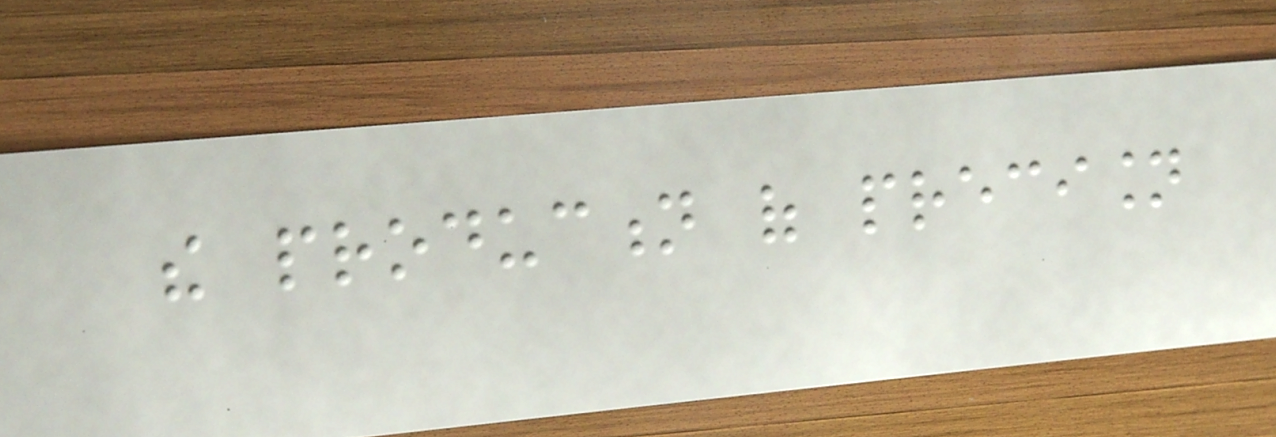the production of precision
